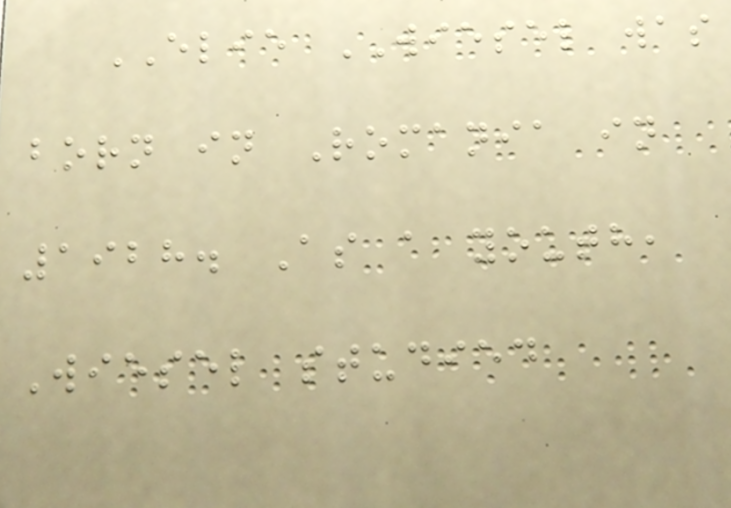ELIE WIESEL was
born in Romania in
1928. As a youth,
Wiesel studied
